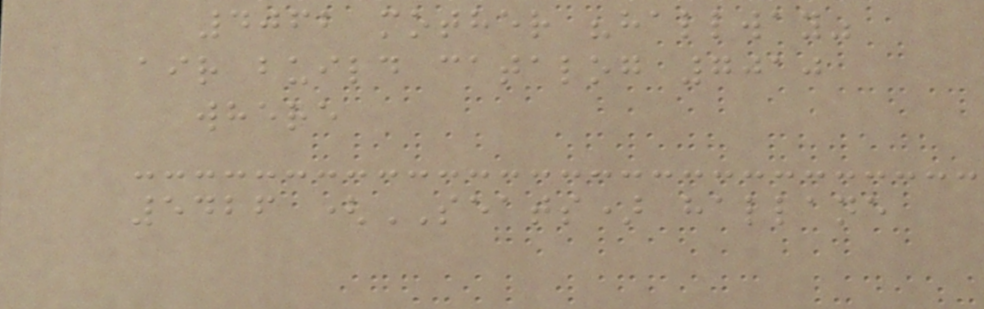4062 mother "hallway"
air build catalog 7010
where
5426 (SEATS) hallane
